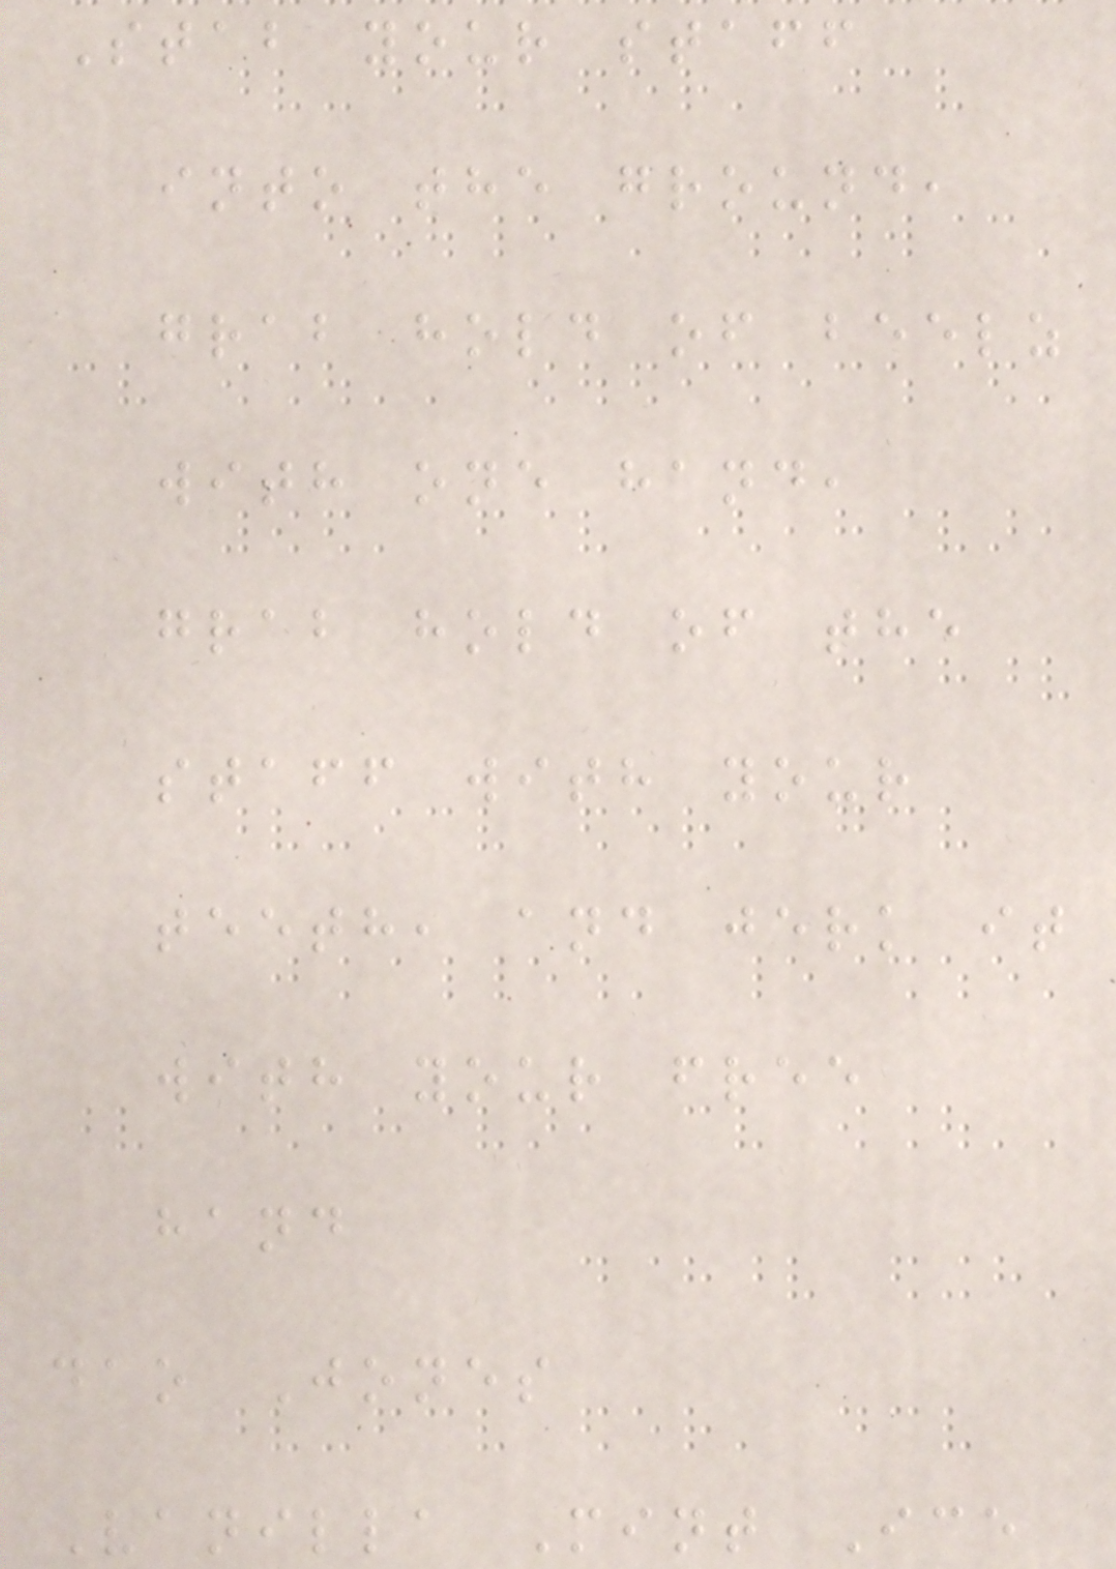Stab your staff
into the ground,
grab hold of beelz
with one hand,
grab hold of the
staff with your
teeth, and jerk it
with your free
hand
dao Jones
Vanilla Mint Ice
